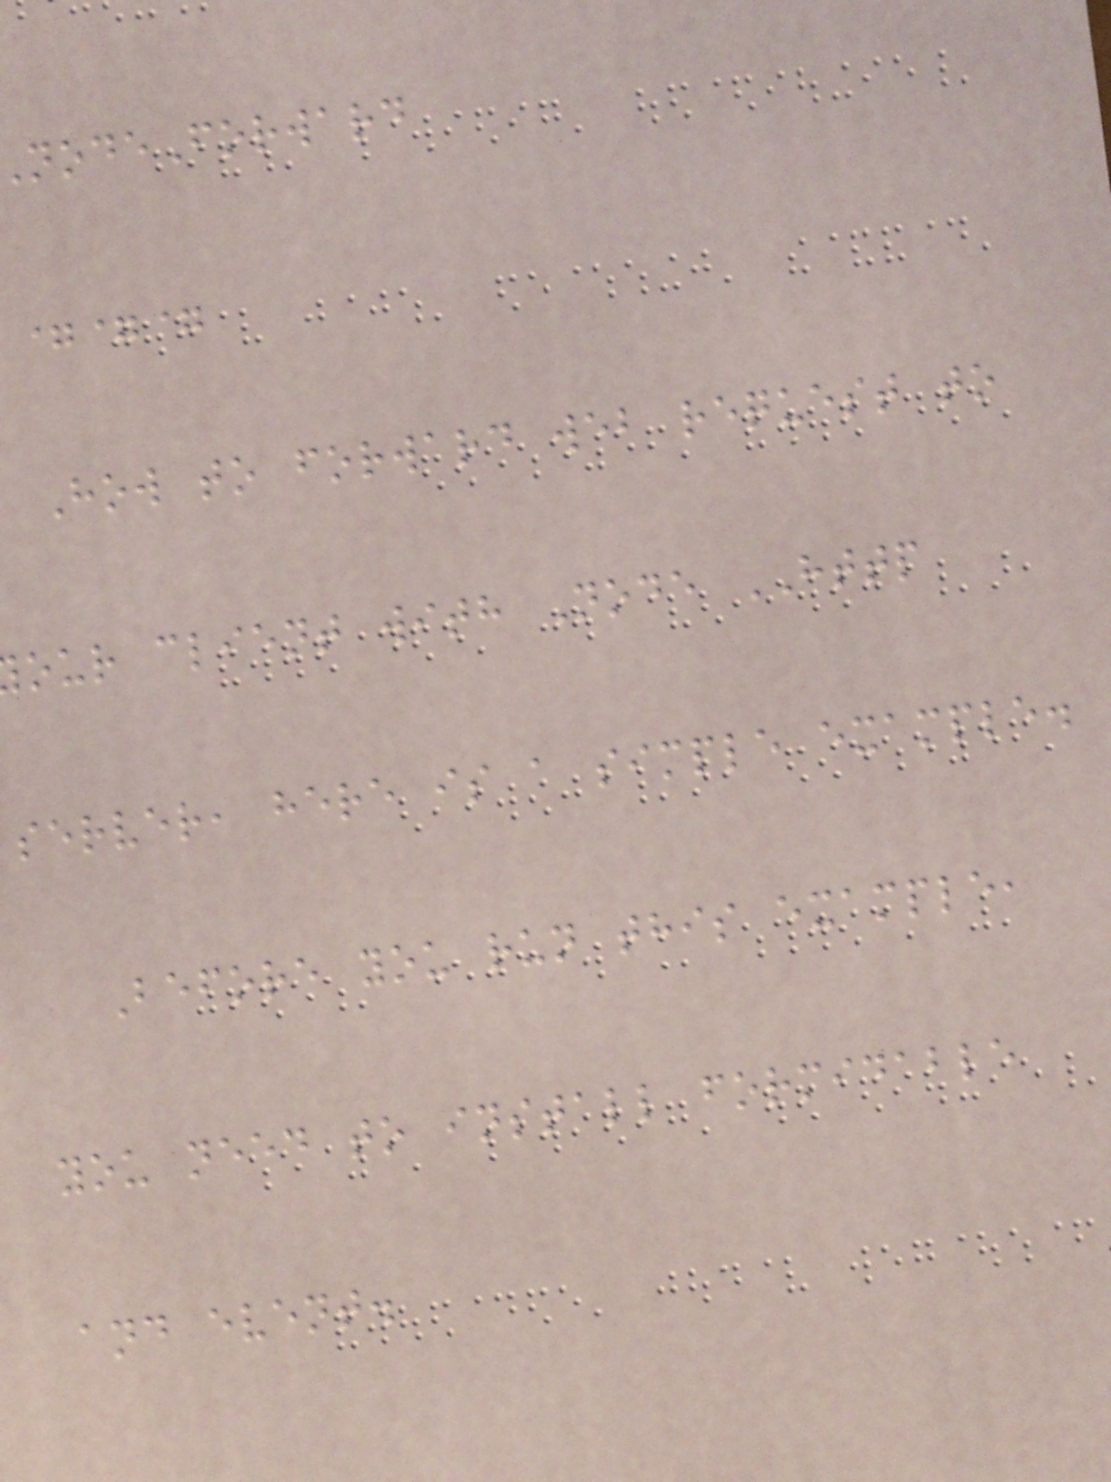odeForward
===
How to forward web request to
our client with Node HTTP
server, here is a simple example.
Before you run this example,
you need to install formidable
and event.
